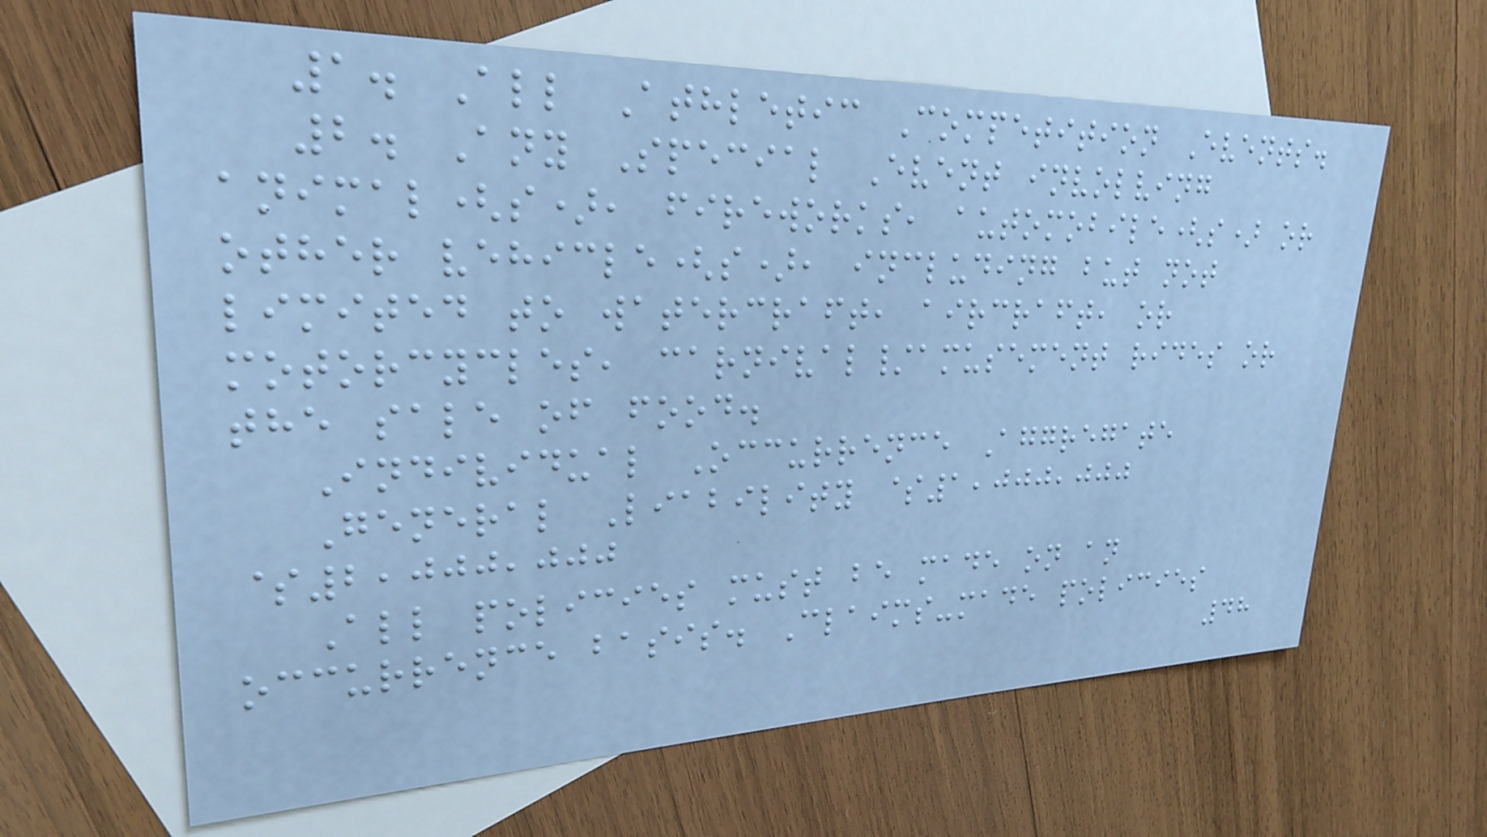1. All Athletic Competition Events.
2. Any Special Event involving
animal(s), fireworks, automobile(s) or
other vehicle(s), including but not
limited to watercraft, aircraft, or
motorcycles, carnival/amusement rides or
the sale of food.
Individual Occurrence Aggregate
General Liability $1,000,000
$2,000,000
All policies must be made on an
occurrence basis. Claims-made policies
48
